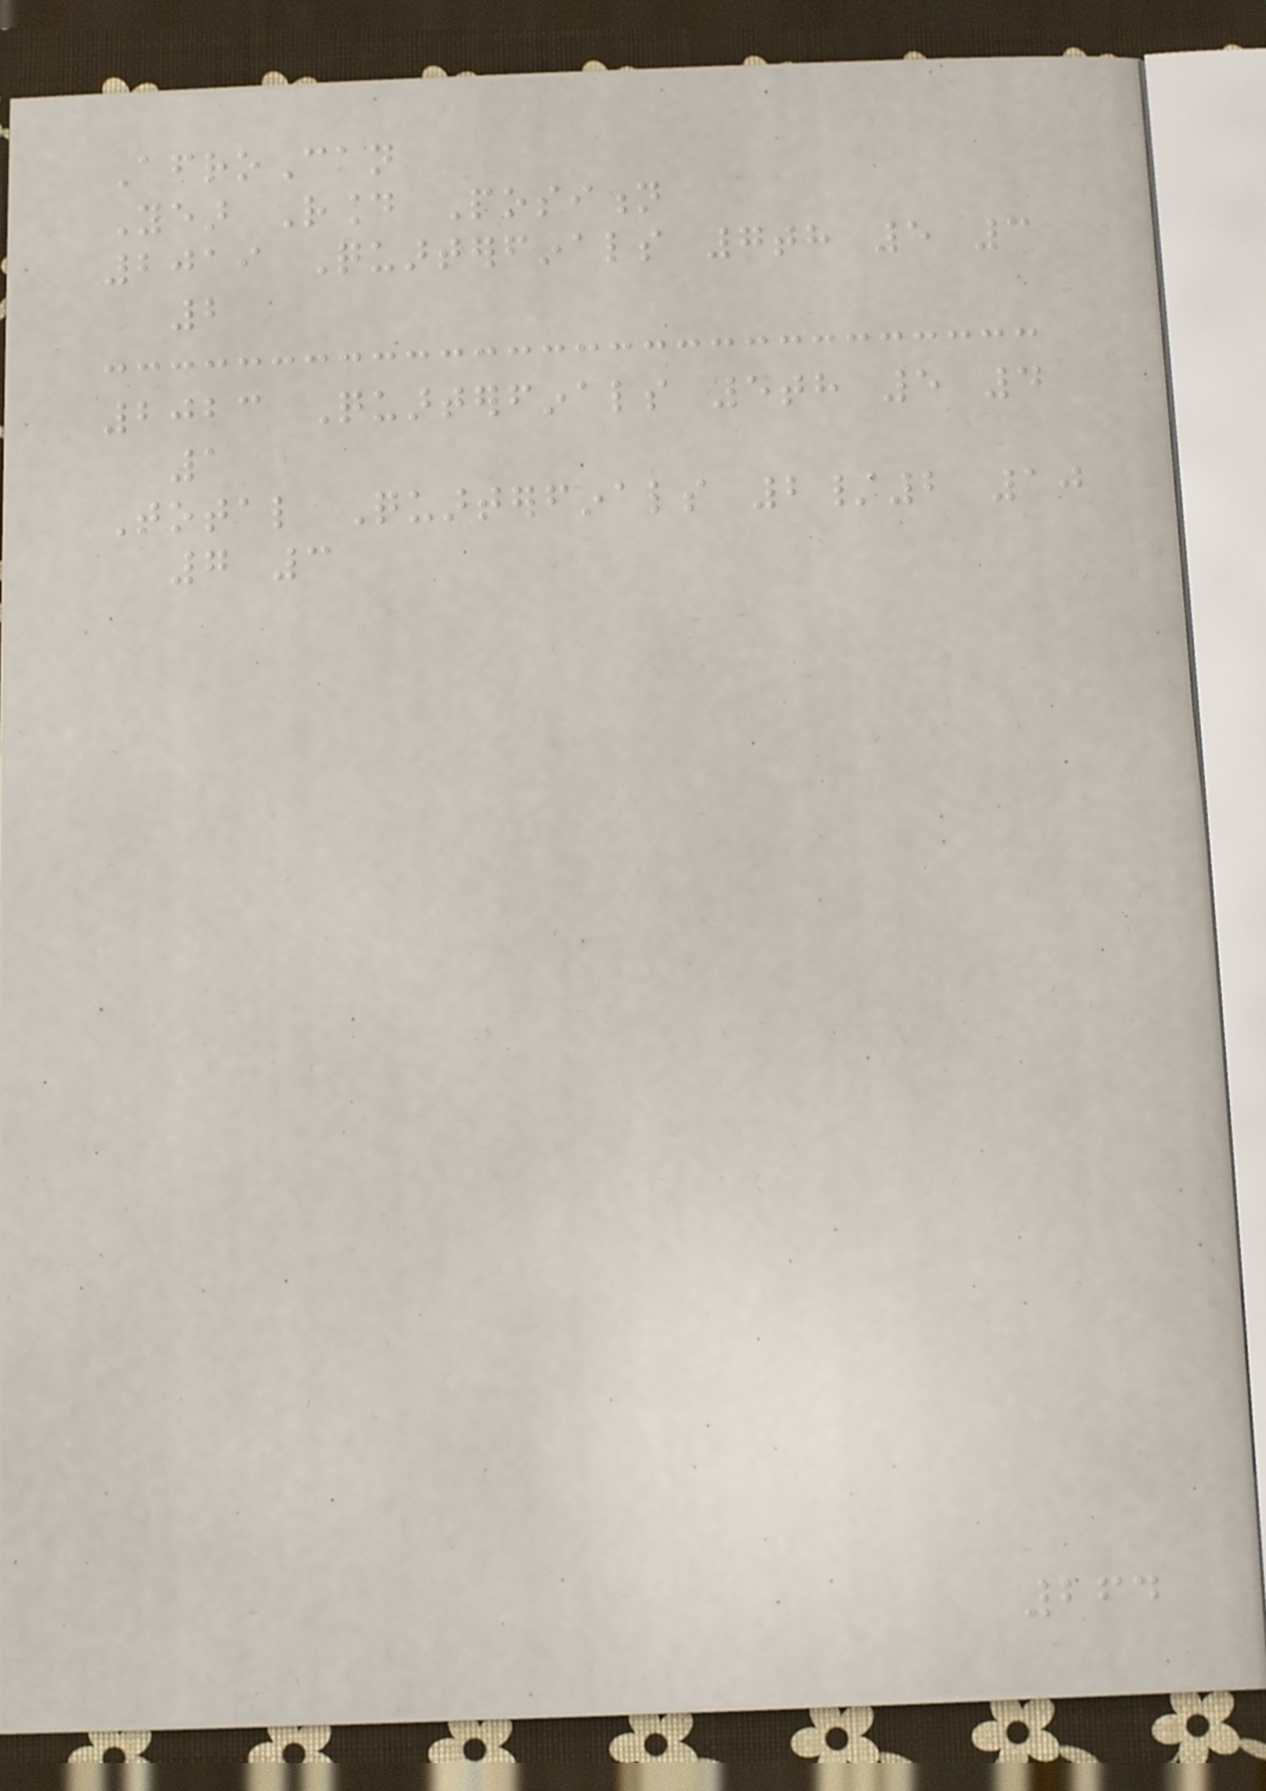AfroCan
Year Round Position
2019 Quarterfinals 7th 5 3
2
2023 Quarterfinals 5th 5 4
1
Total Quarterfinals 2/2 10
7 3
264
